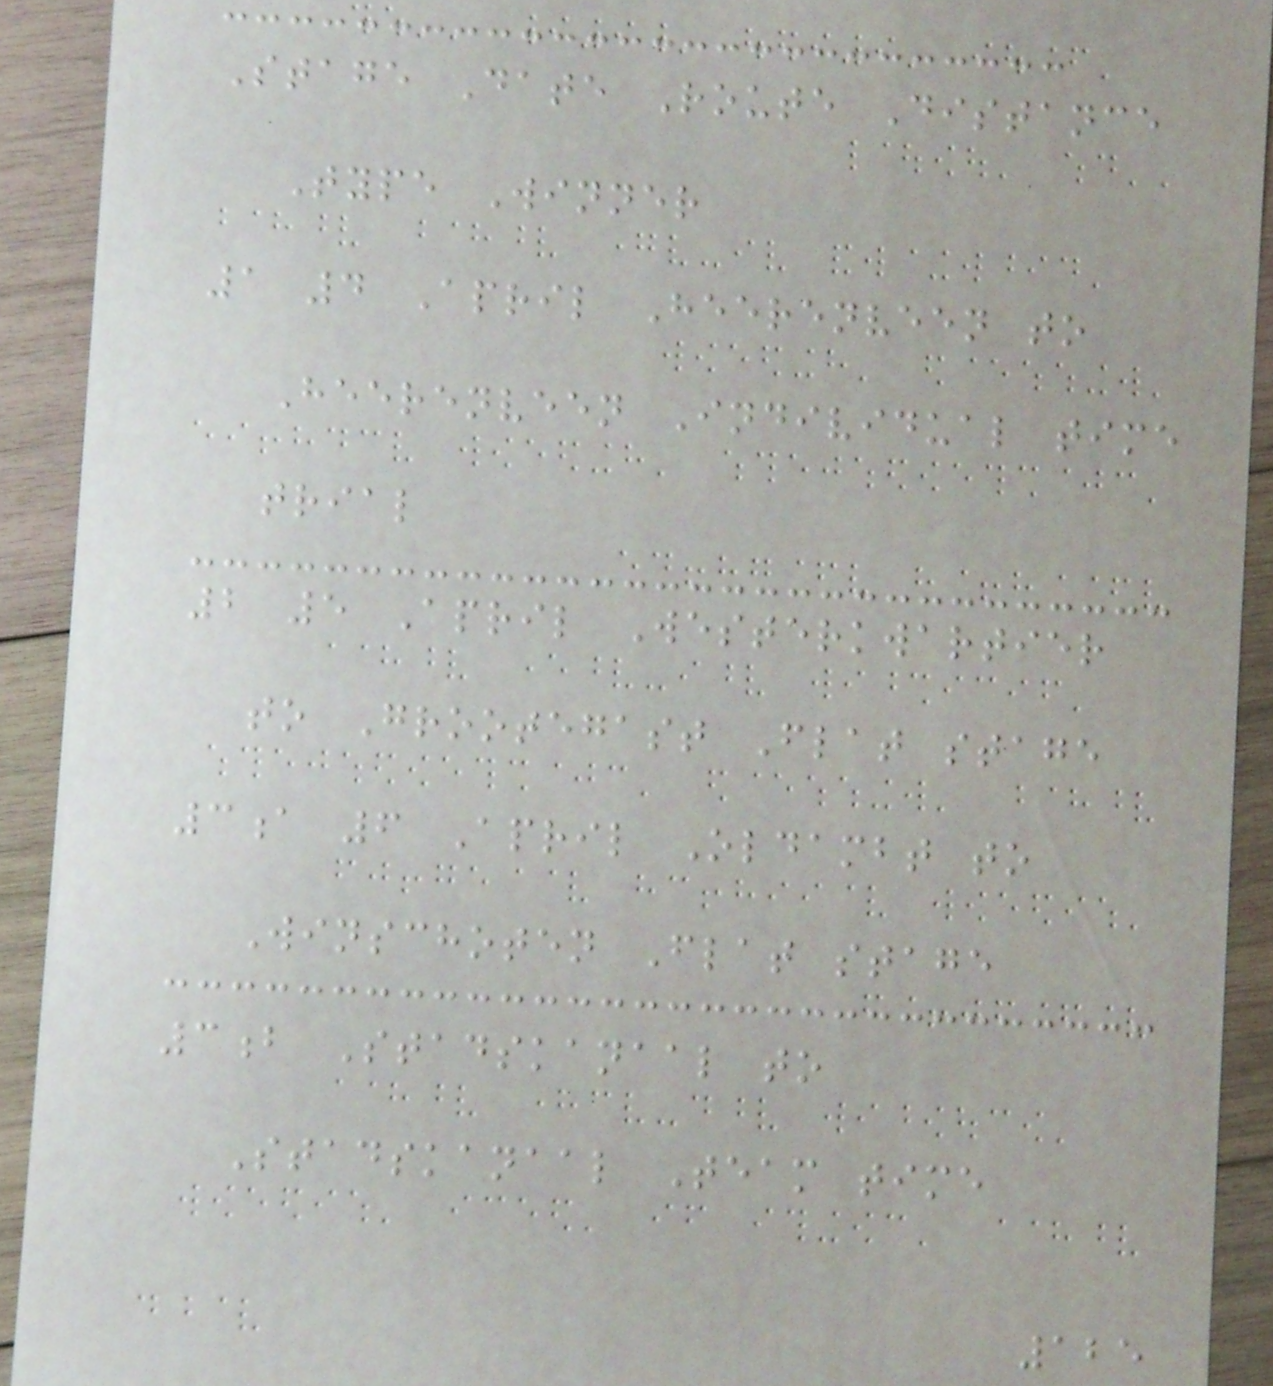Stage Date Route Distance
Type Winner
1 4 April Heerenveen to
Heerenveen Individual time
trial
2 5 April Westerkwartier
to Grootegast Flat stage
3a 6 April Oldambt to
Winschoten Flat stage
3b Stadskanaal to
Stadskanaal Team time
125
